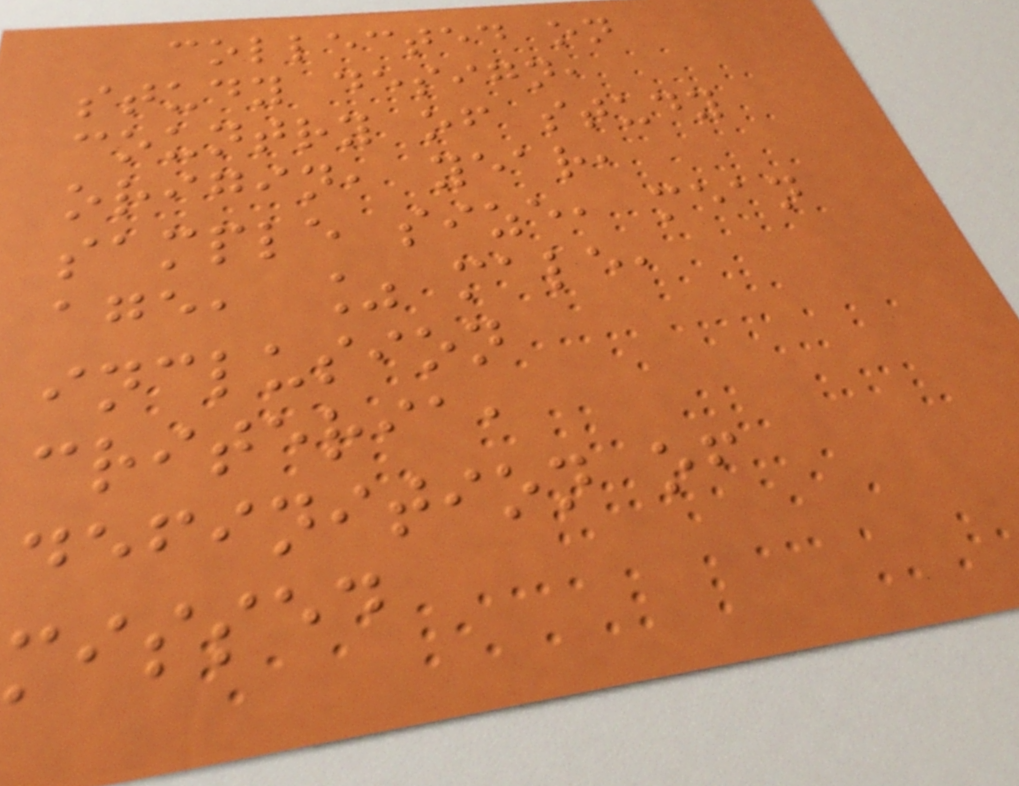collected on
study design,
country of study
origin, year,
sample size, mean
age, % male,
inclusion
criteria,
definition of
missed
